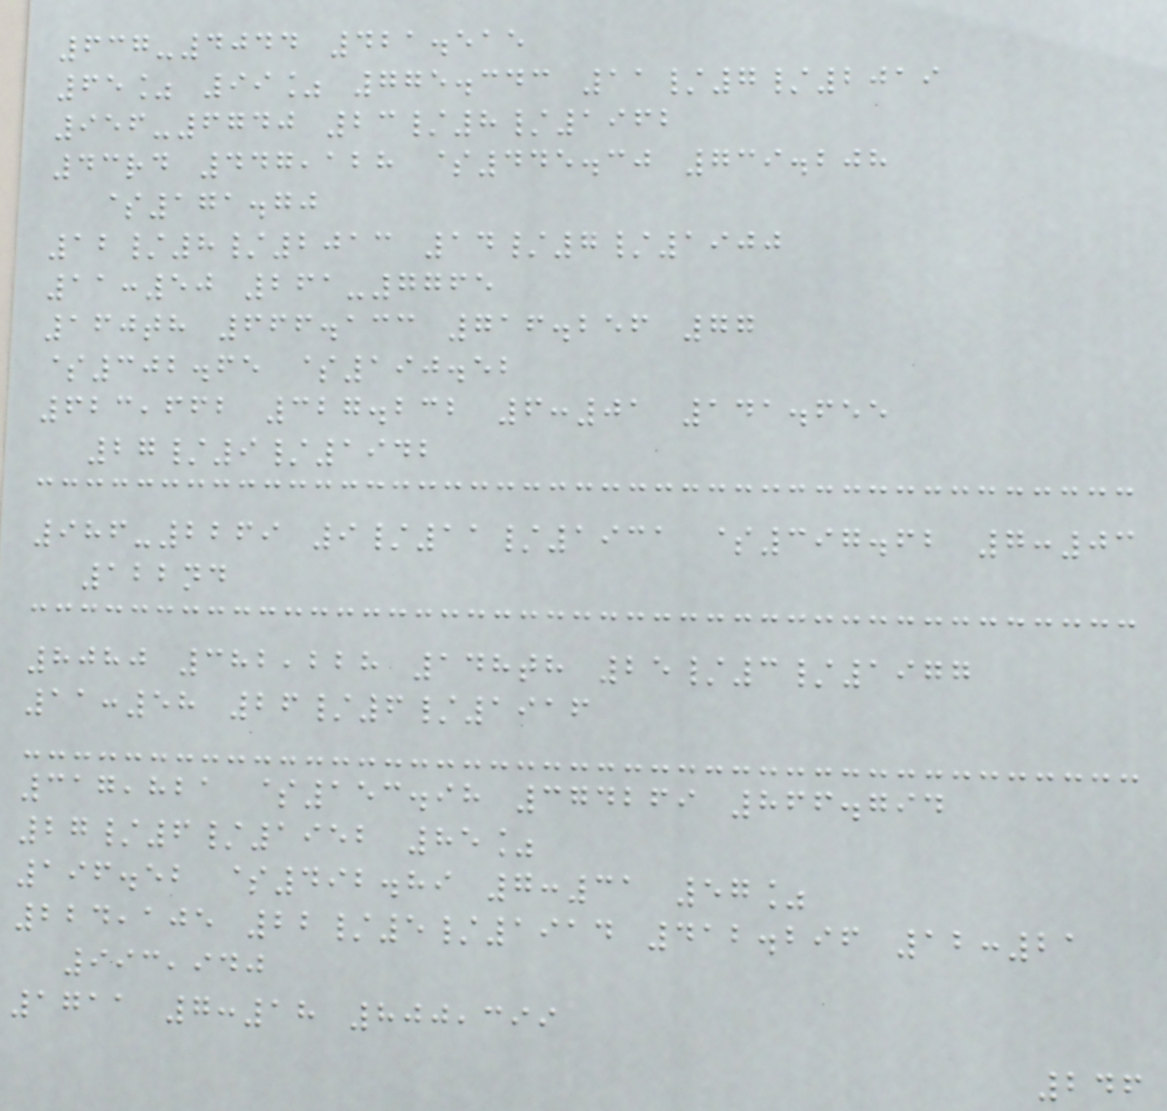637-4044 421.515
65% 99% 775.343 11/7/2019
956-6740 23/8/1962
43rd 447,128 $445.30 739.208
$171.70
12/8/2013 14/7/1900
11:50 261-7765
160th 666.133 716.256 77
$302.65 $190.52
623,662 327.232 6:01 141.655
27/9/1942
986-2269 9/11/1931 $397.62 7:03
122nd
8080 382,228 148th 25/3/1977
11:58 26/6/1916
317,821 $153.98 374269 866.794
27/6/1952 85%
196.52 $492.89 7:31 57%
224,105 22/5/1914 412.296 12:21
993,940
1711 7:18 800,399
246
